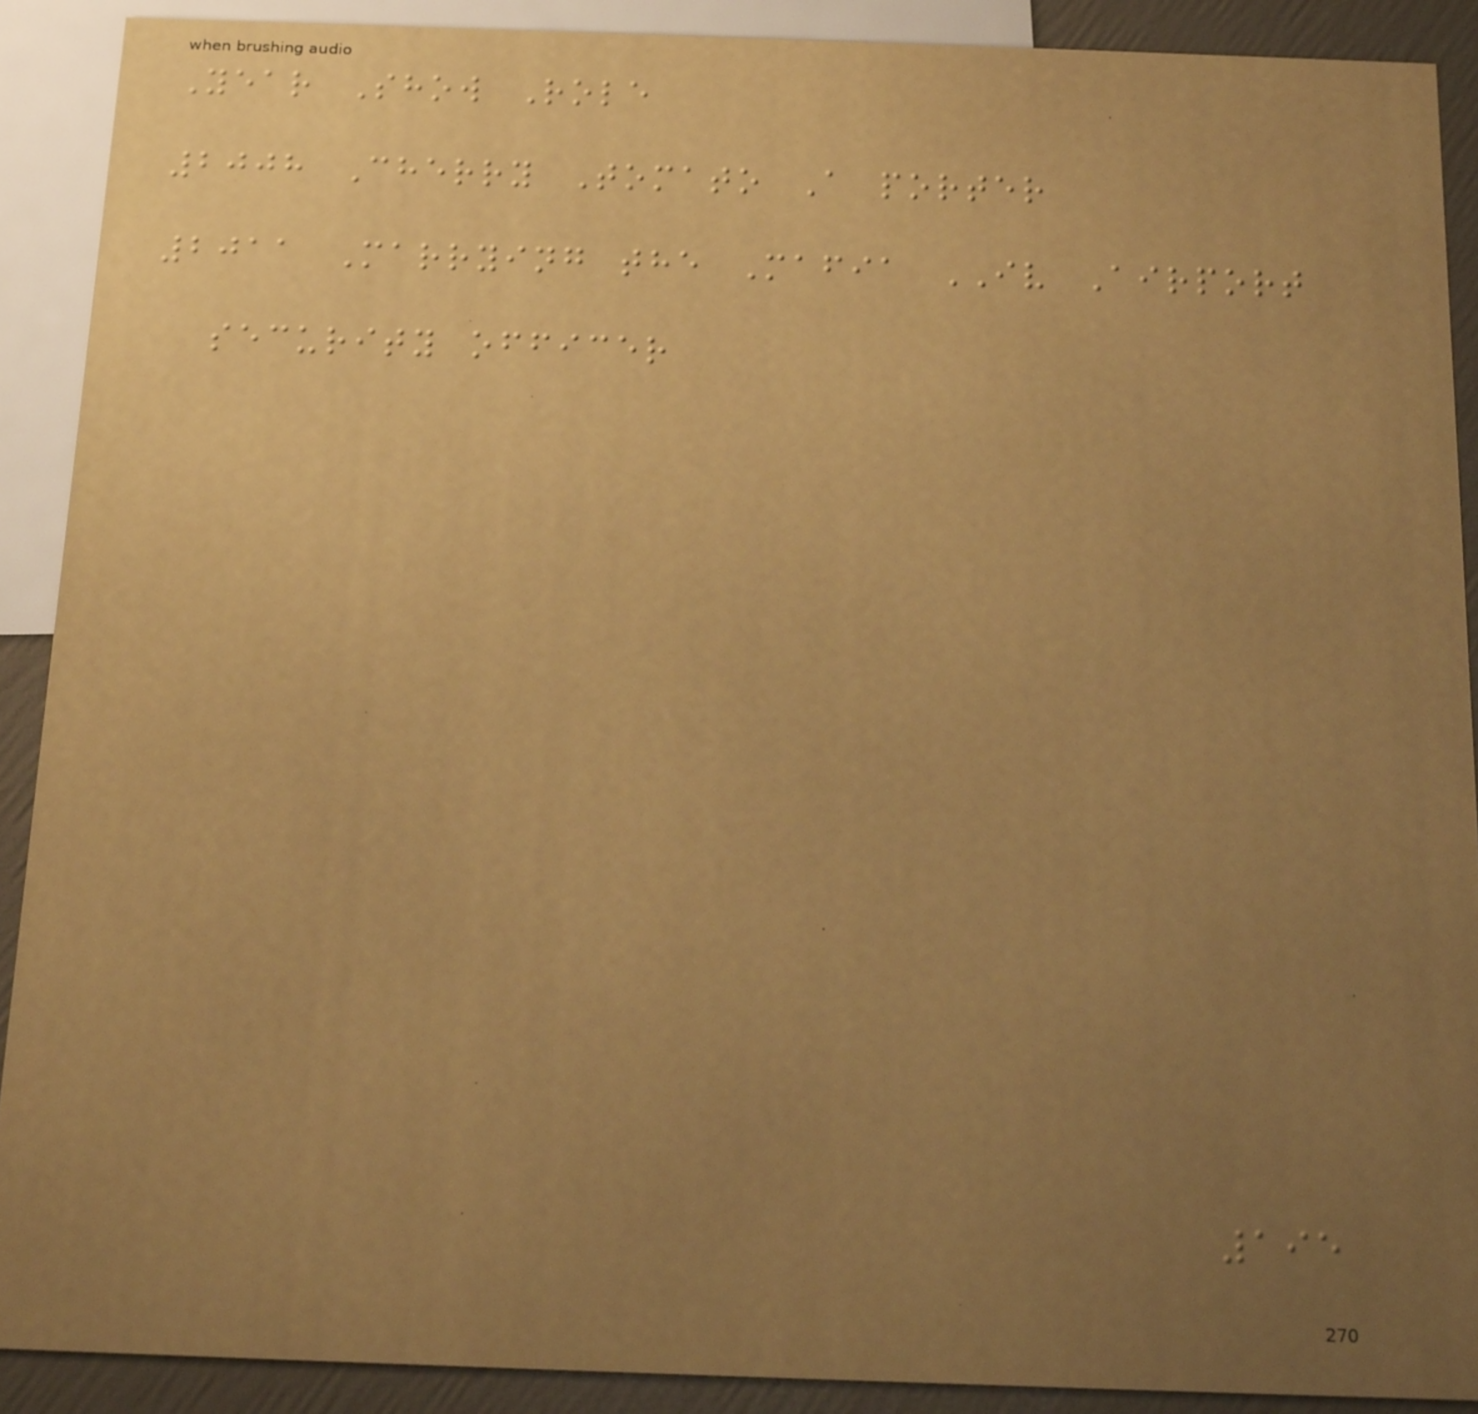Year Show Role
2008 Cherry Tomato A porter
2011 Marrying the Mafia IV Airport
security officer
195
